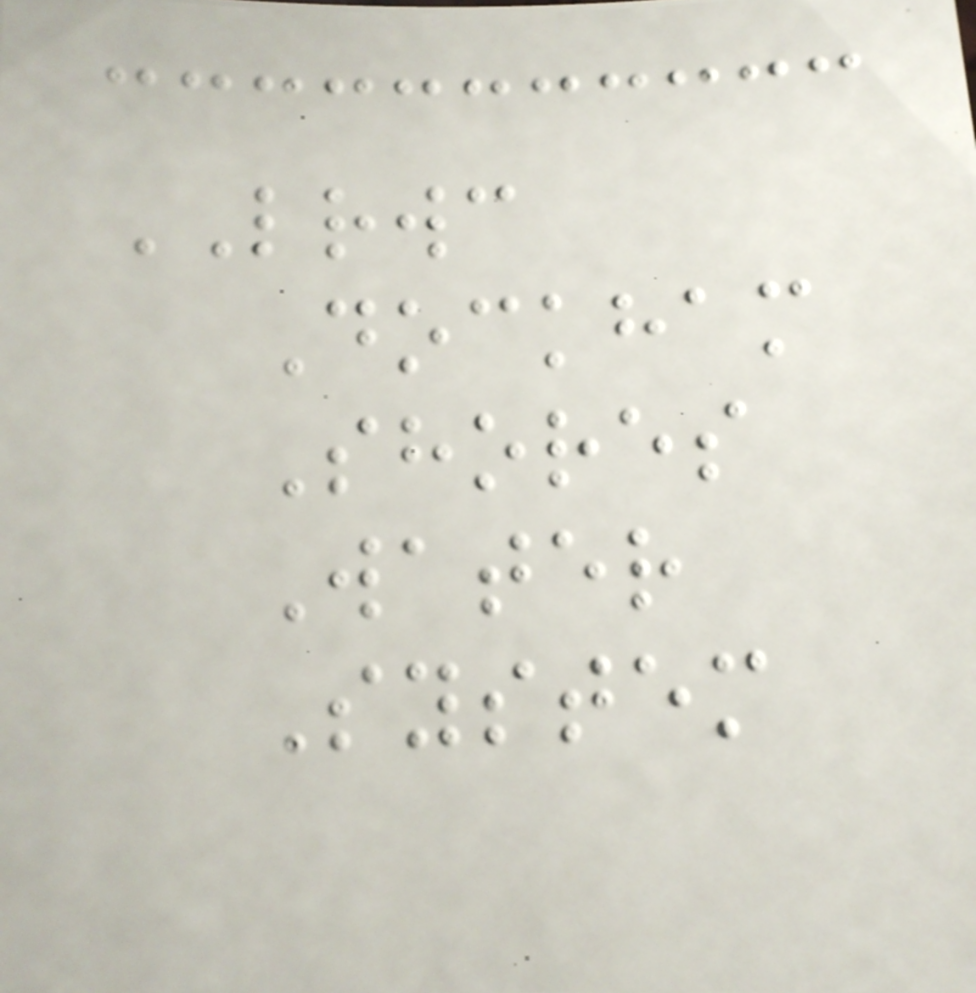LRWC
Dockham
Shores
Water
System
